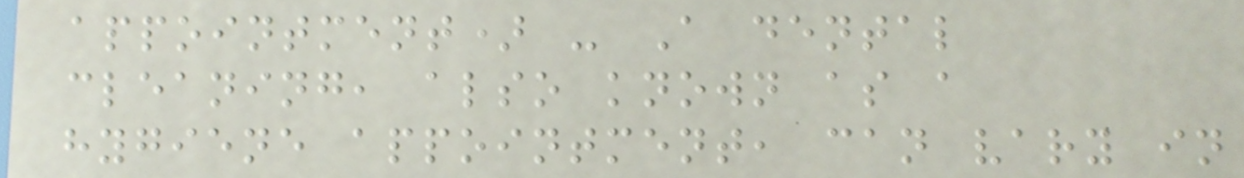appointment) - A dental
cleaning, also known as a
hygiene appointment, can vary in
